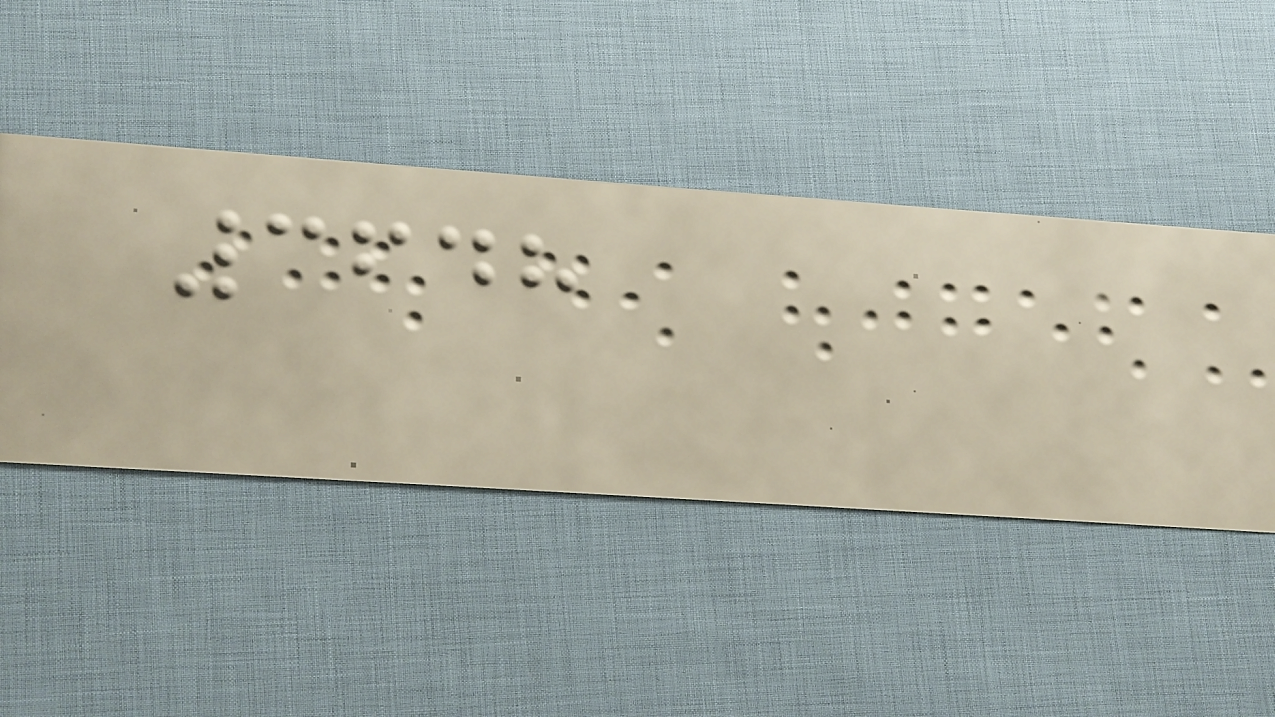3648
